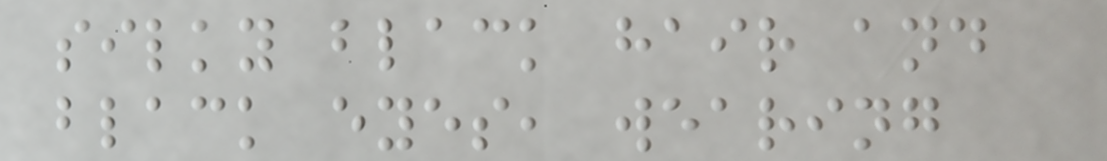silky black hair and
black eyes, wearing
